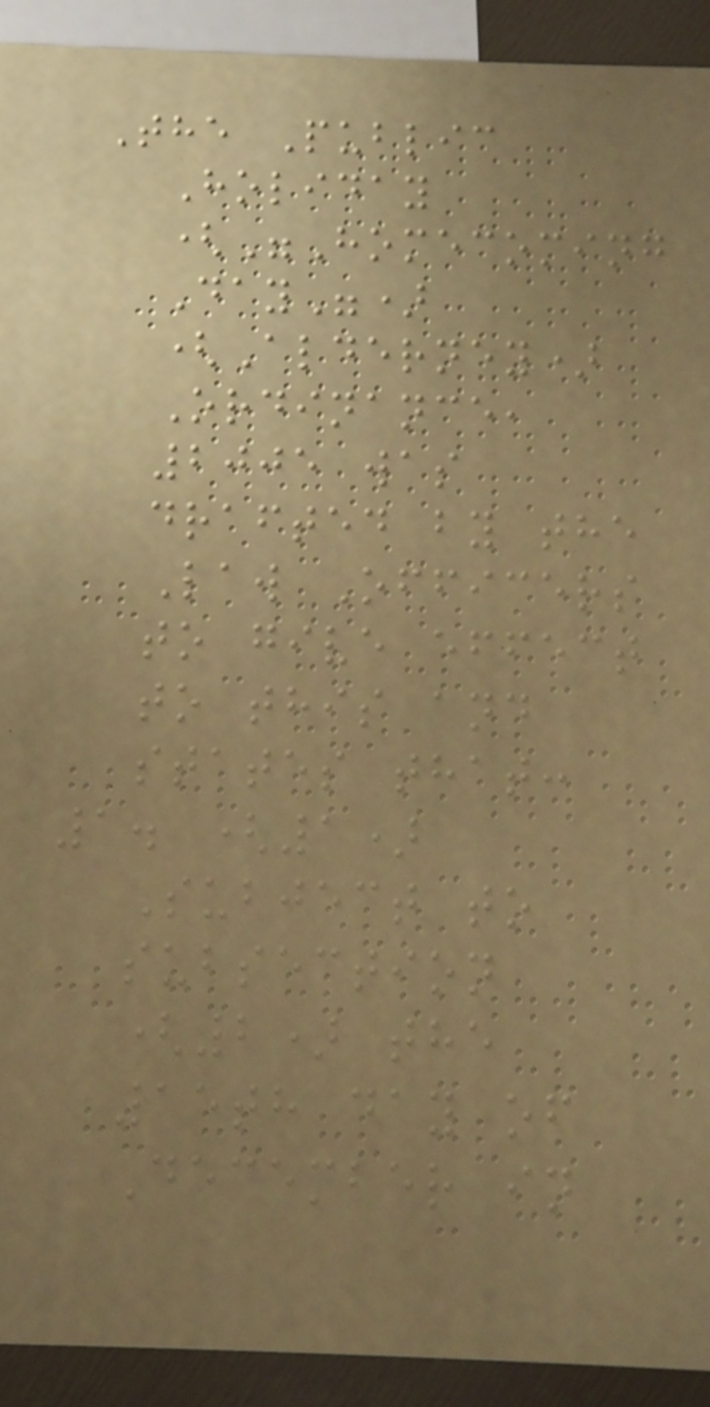The Public
Holiday
("Homecoming
Day")
(Alderney)
Ordinance,
2005 was
drafted by the
Law Officers
to give effect
to this and
states that:
1. (1)
Subject to
subsection
(2) the
15th day of
December in
